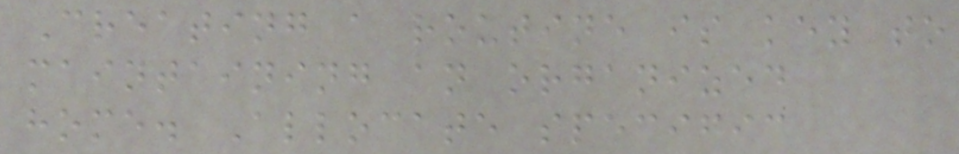Creating a routine is key to
maintaining an organized
home. Allocate specific
